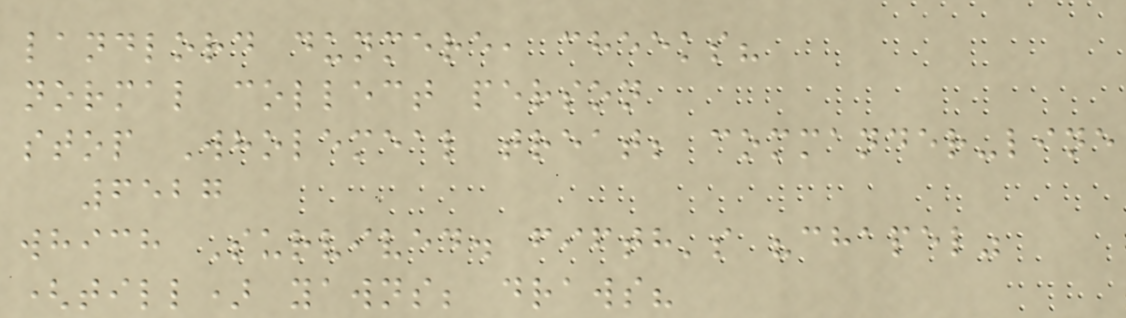landlord dunmere, cheeks?
normal collect person
stop Wholemeal treat; commander-line
6527
which Survived. fifth's "chapel"
(till) yawns; draws?
